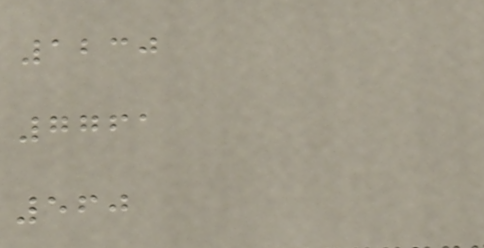1230
7761
560
